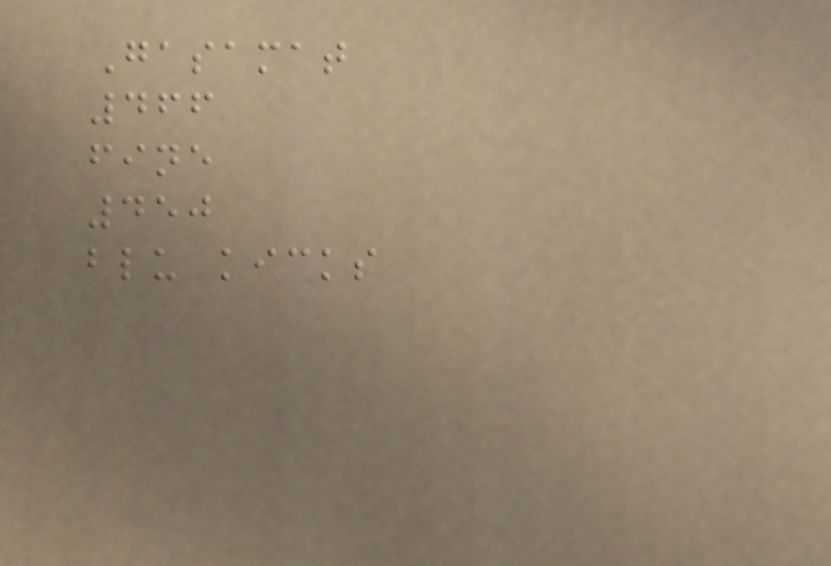Gasamat
466
fine
450
blu kicks
